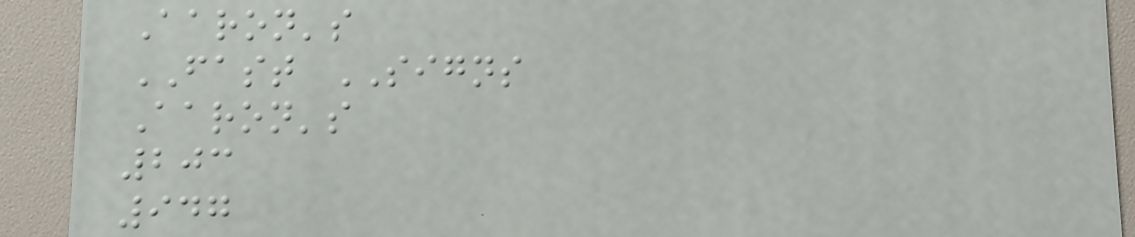Aaron's
FAST SIGNS
Aaron's
203
947
